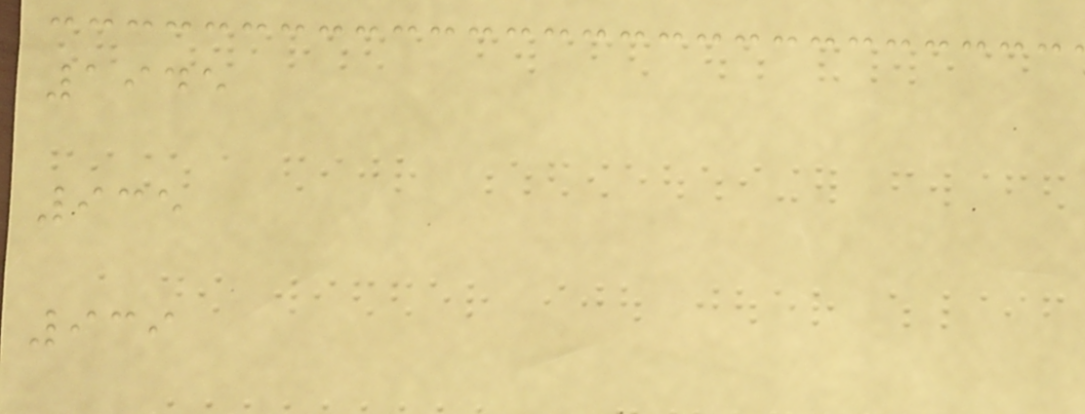1945
935
939
